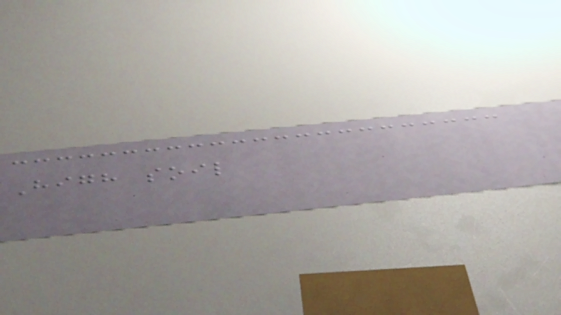High soil
